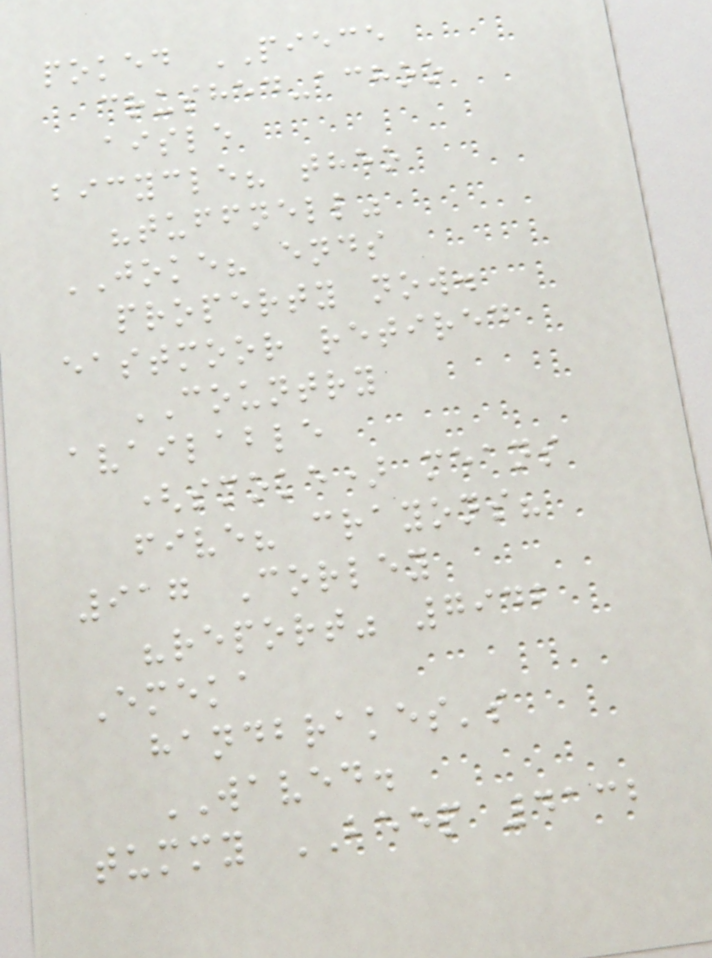poked PIECE
crushed-achoo
aisle
bicycle? theo
"tuffnell"
JOKE? ends
property now.
eastmoor retired
COUNTRY
available
(smoke) means
five? crayons?
917 Corley
"report" 7942
Emeka
handbrakes's
WAVED.
tummy BEEP 4132
